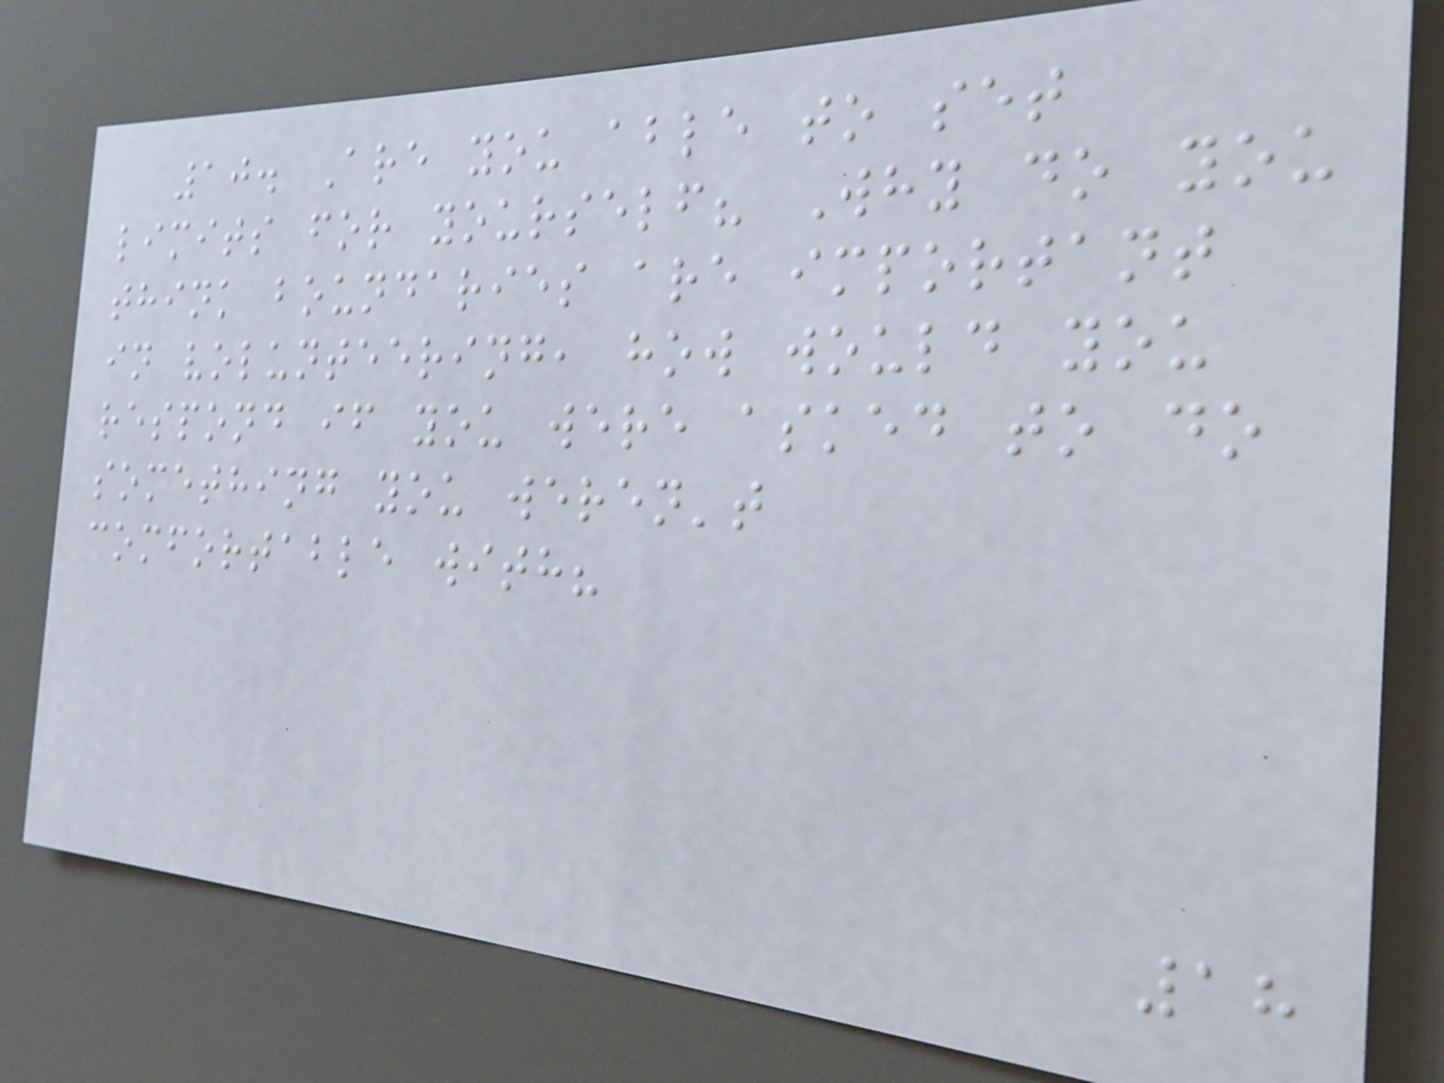10. Are you able to set
limits for yourself? Why do you
think boundaries are important
in volunteering, how would you
respond if you were asked to do
something you weren't
comfortable with?
18
